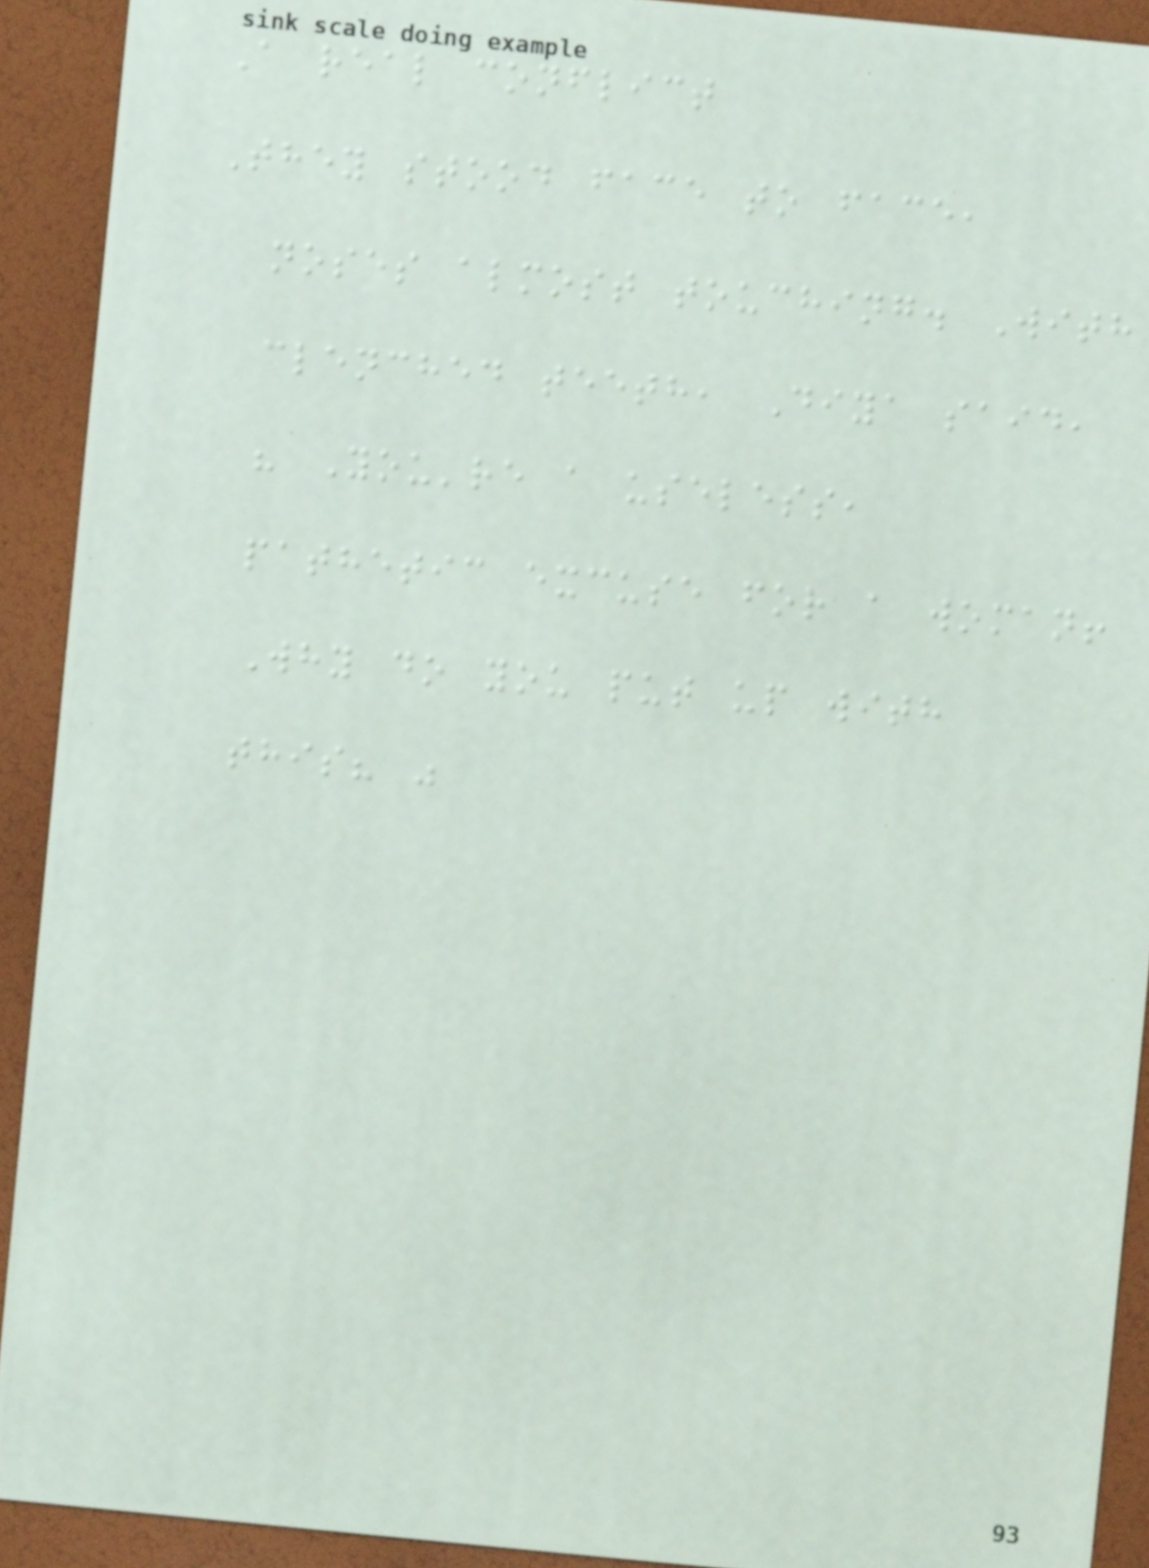A real conflict
They stood face to face,
noses almost touching. With
clenched teeth, Diya said,
" You're a useless,
pathetic excuse for a woman!
Why do you put up with
this? "
